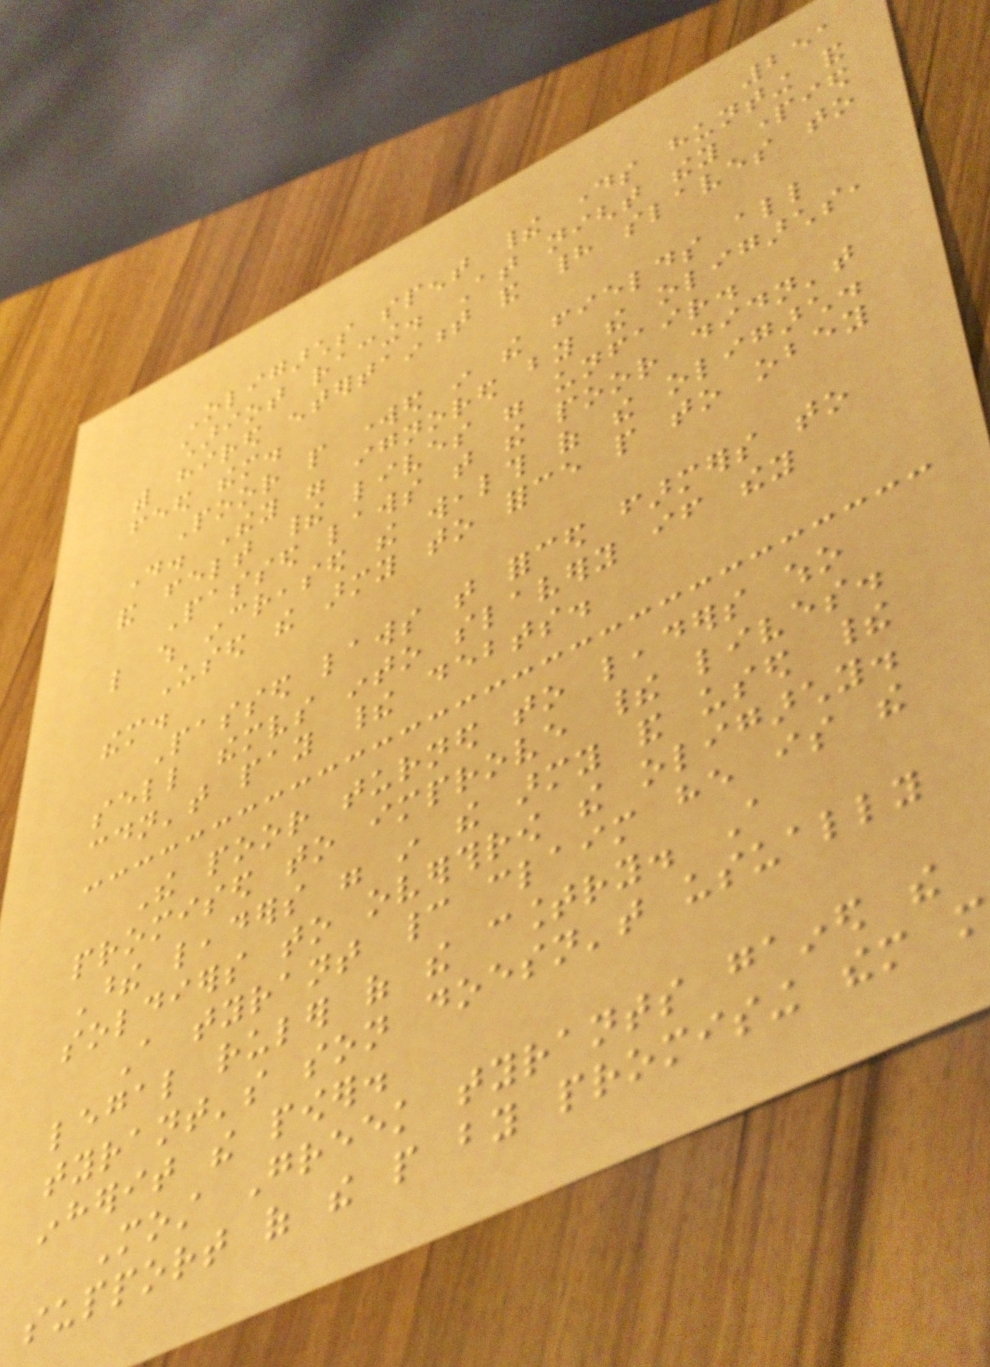251
Oligarchs spent their days hunting and
chariot racing. At night they partied
with hired entertainment and had slaves to
feed them.
Poor people worked in the fields all
day. They were ignored by the oligarchs,
and felt their lives were unfair.
Passed laws that the poor didn't
like which increased the wealth of the oligarch.
Used the army to force people to obey
them.
Passed laws that forced farmers to
sell themselves into slavery if they
couldn't pay their debts.
The poor turned to leaders who
promised to improve their lives.
These leaders were in the army and used their
soldiers to overthrow the oligarchy.
A tyrant cannot claim he is the
legal ruler of the country. A
tyrant's son doesn't usually
inherit the power.
Most Greek tyrants gained the
support of the people by promising them more
